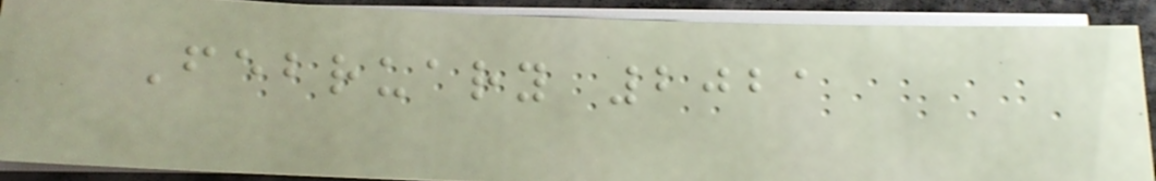February 2021
